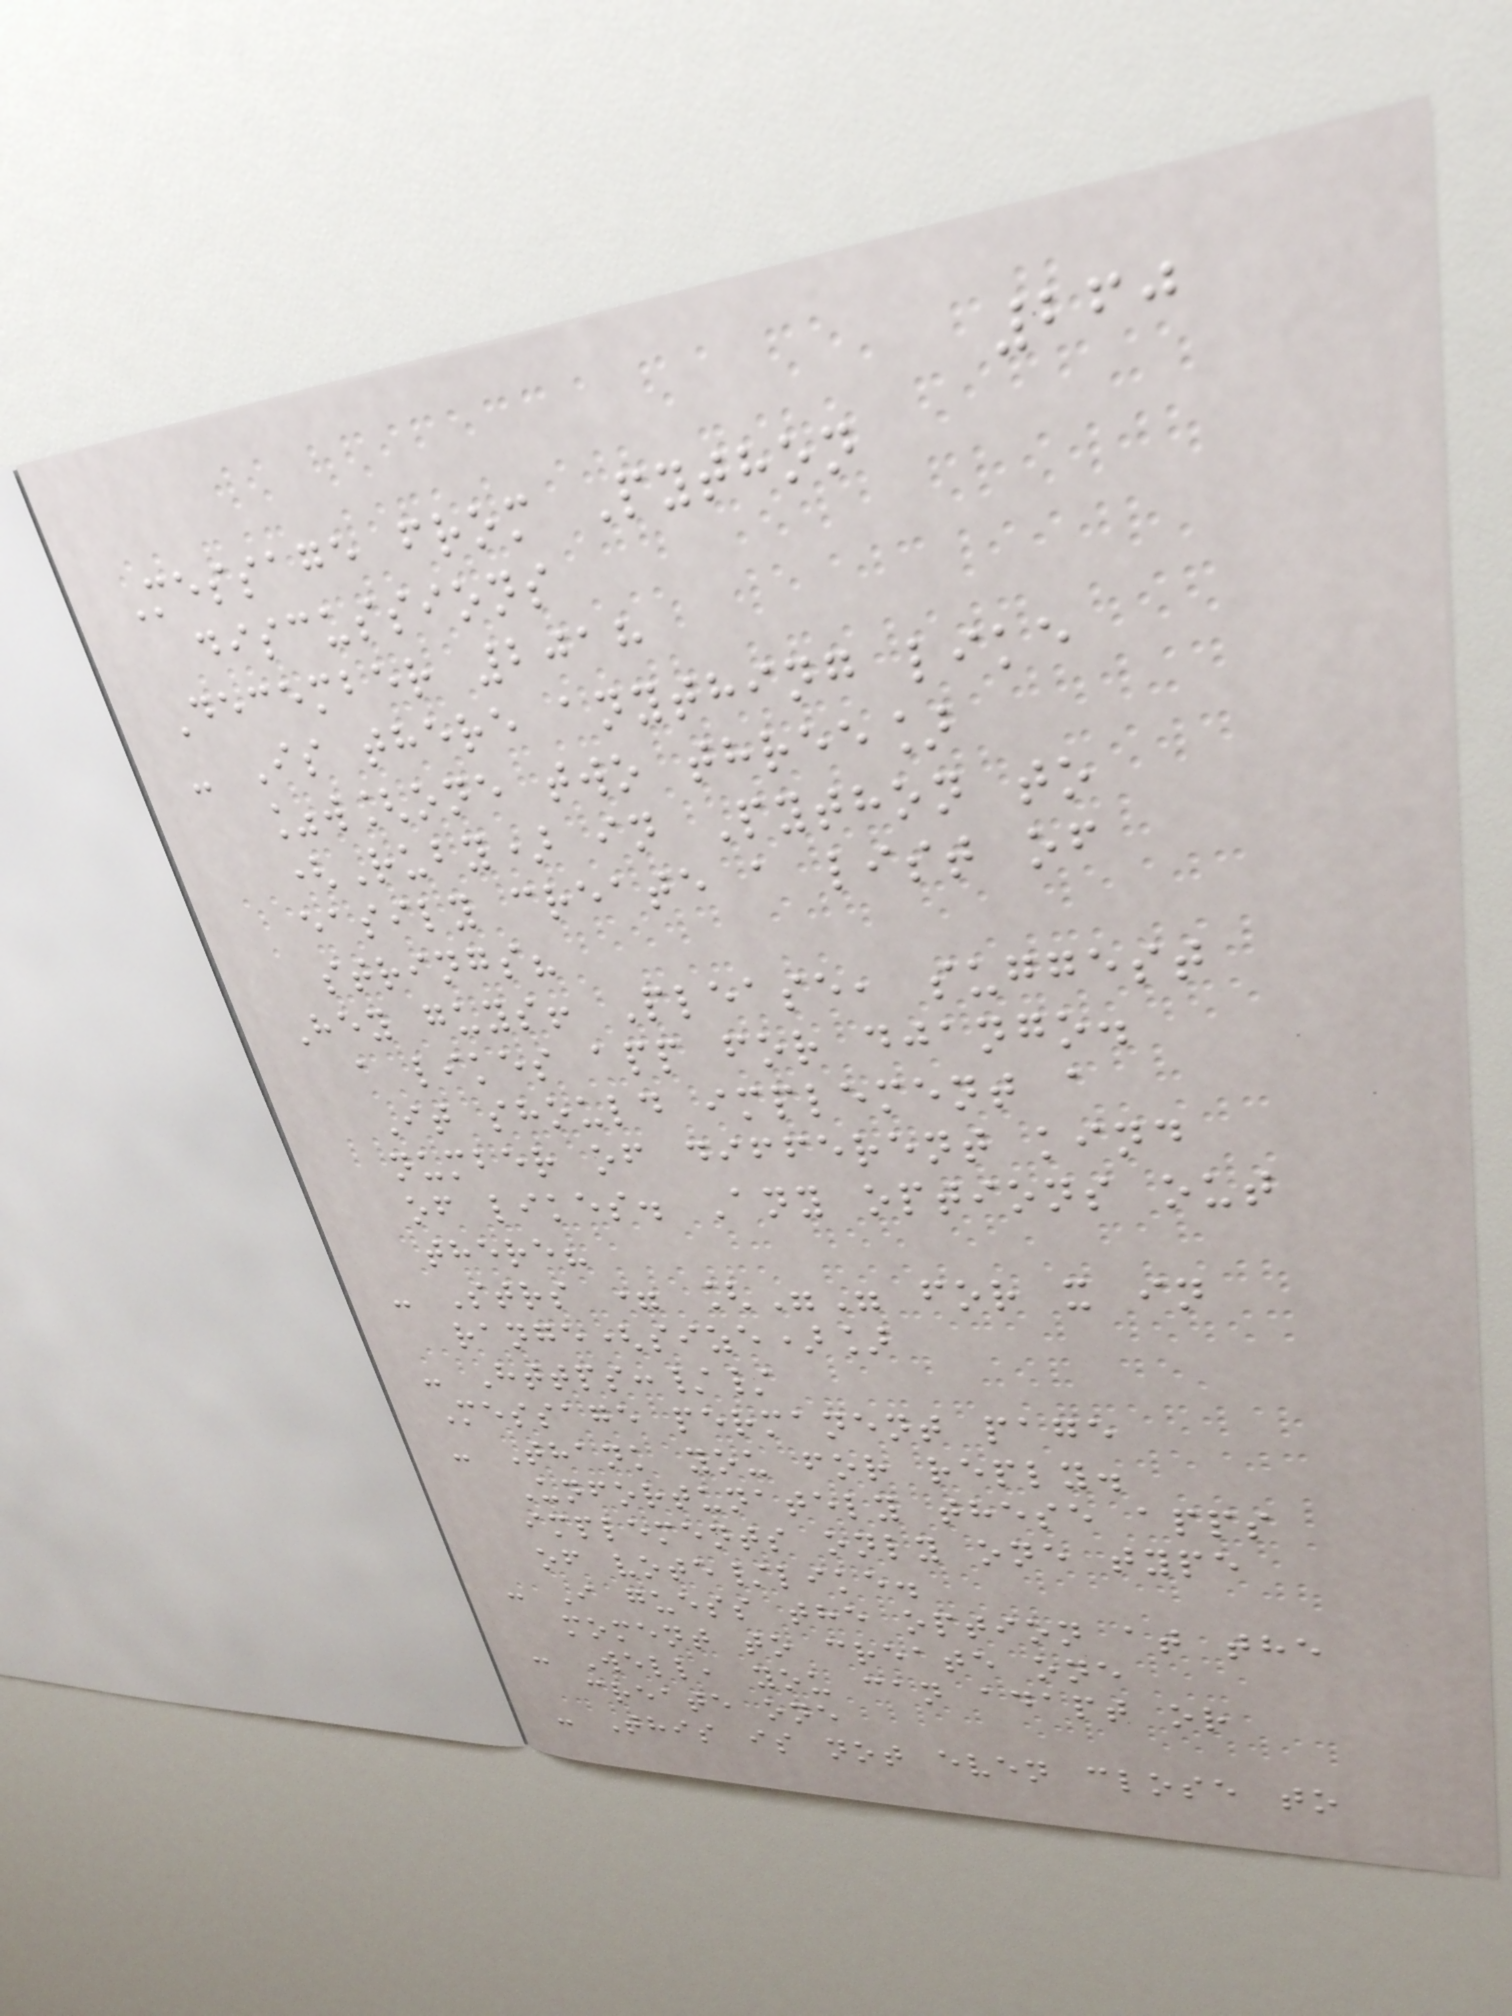260
Message from Python
discussions
December 2018
- Is there anything like
%w[one two three]
(Ruby) in Python to
easily create a list of
strings?
Hey guys! Please, suggest
a likes app for django.
It should implement a
number of different kind
of likes. Any options out
there?
- Strs = ["" for x in
range(size)]
- Https://
Message permanent page
- Thank you for reply.
Unfortunately these apps
implements only one type
of vote/like.
- I guess the option at the
moment to create one
- Well, you can adapt or
create one
- This is not even close to
